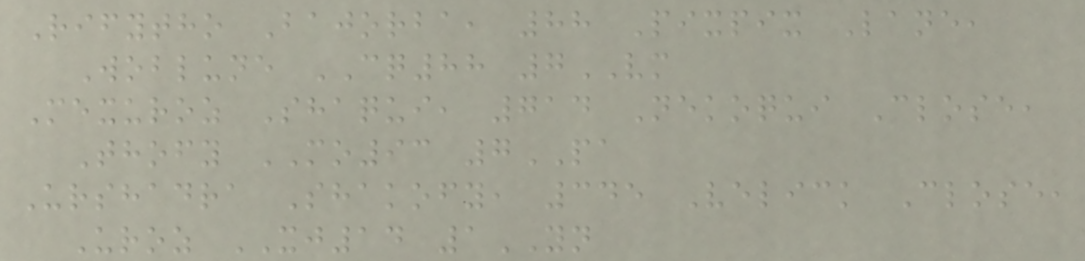Rifytho Bajorba, 88 Pixpix Lane,
Woblune CQ88 7VM
Mexuroz Shaqui, 714 Nekoqui Close,
Thofy MO93 7PA
Urshadra Shakofy, 345 Velick Close,
Uroz XJ14 1YN
